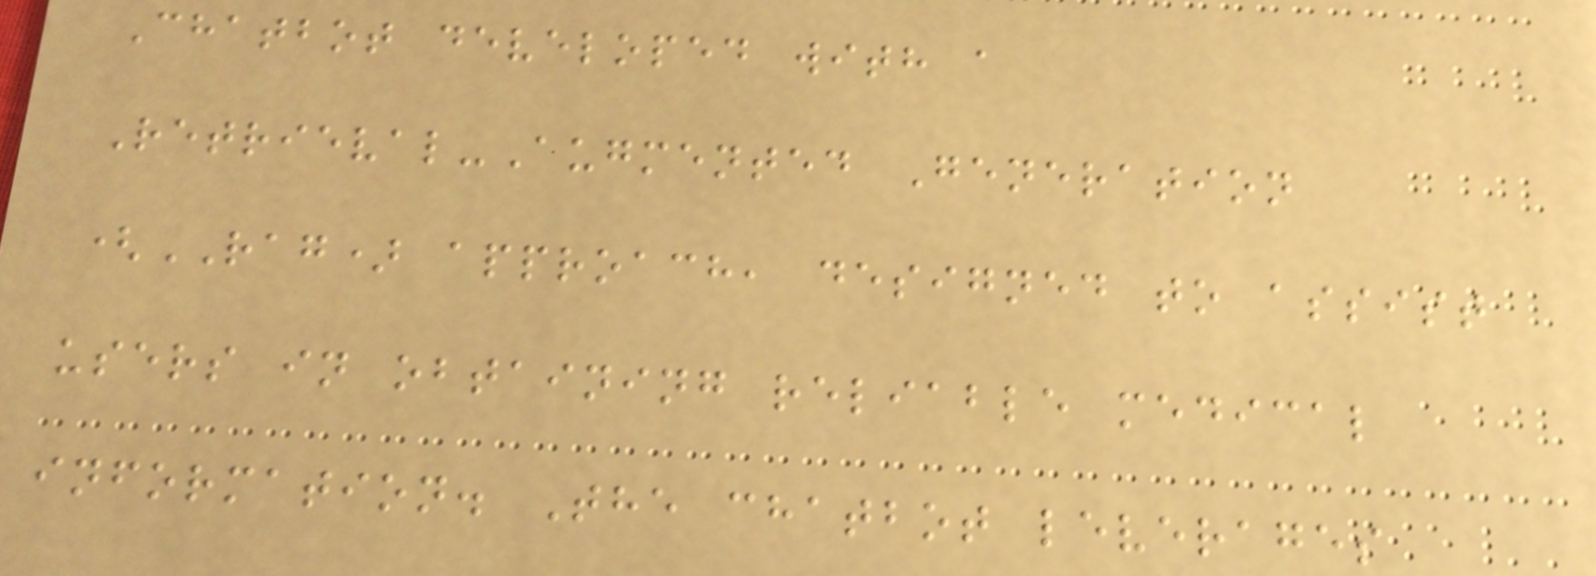Chatbot developed with a
Retrieval-Augmented Generation
(RAG) approach, designed to assist
users in obtaining reliable medical
information. The chatbot leverages
